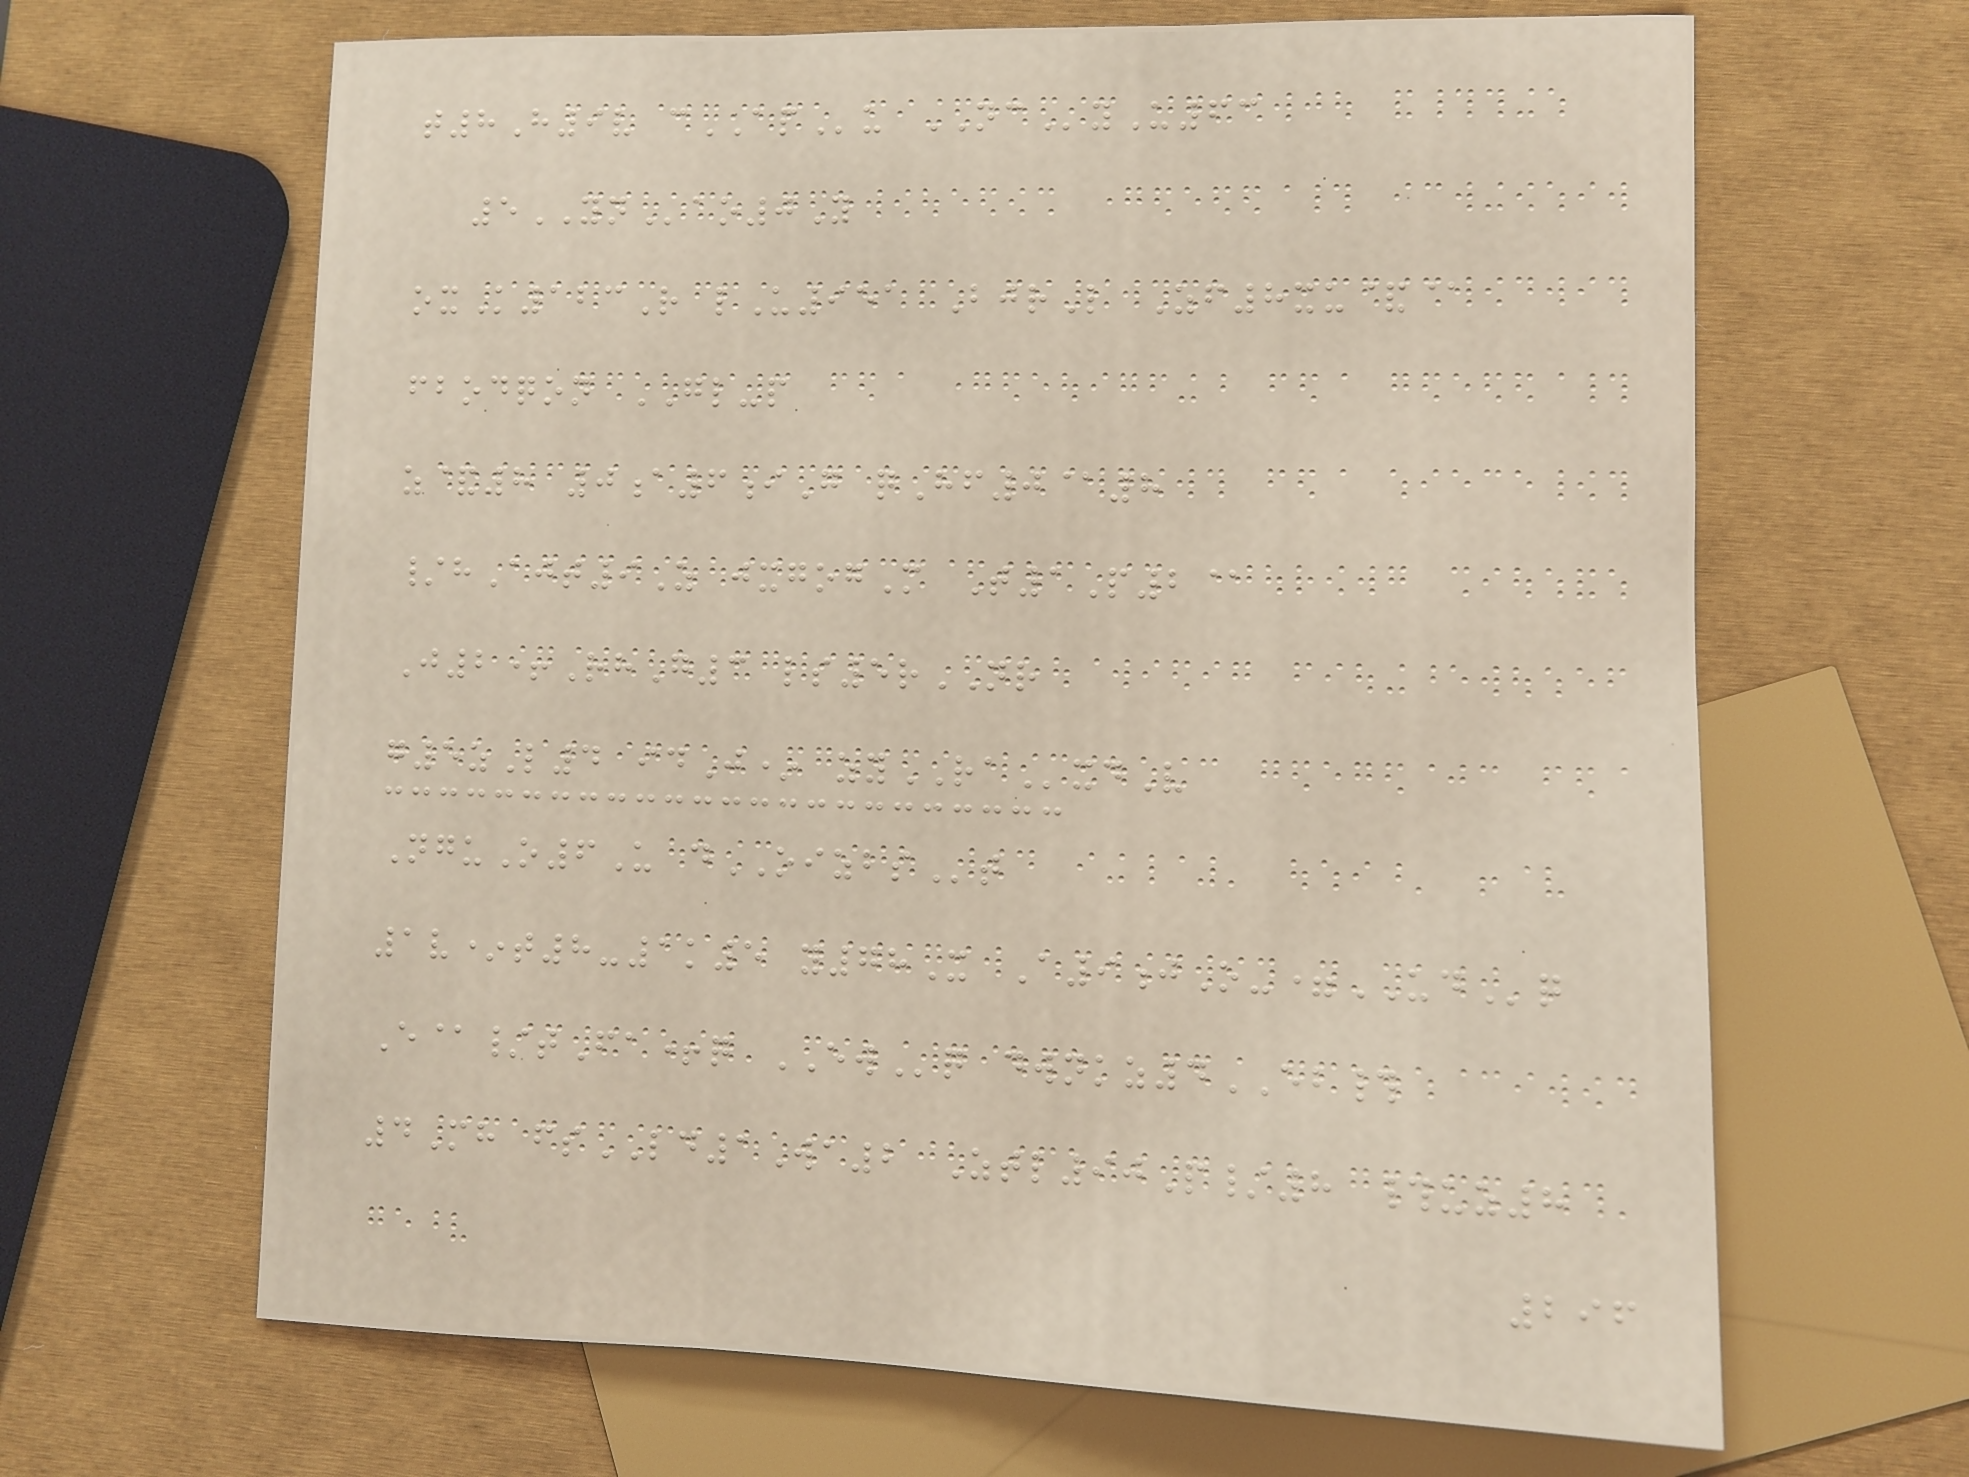t8H9v cAPu NCyU63
5YNao0Y
oxK123R lU951 BjrL Zf8xu&@
fbodqon GL-p
z&8 0a6iG qHf0@8
/hAjt9Z jxgogM T1P2@
J2+RhG3 ls5rNR
g5zL4 idJ* zyRAxdV
NguO6U dOIZBSt
1v*t8-1k5 y78X A9jO-=UDq
E@/tFa+q EWq dwnkz4EB#
4Mh fsLD1Wa2 Ztl90P/8 #uz8
296
